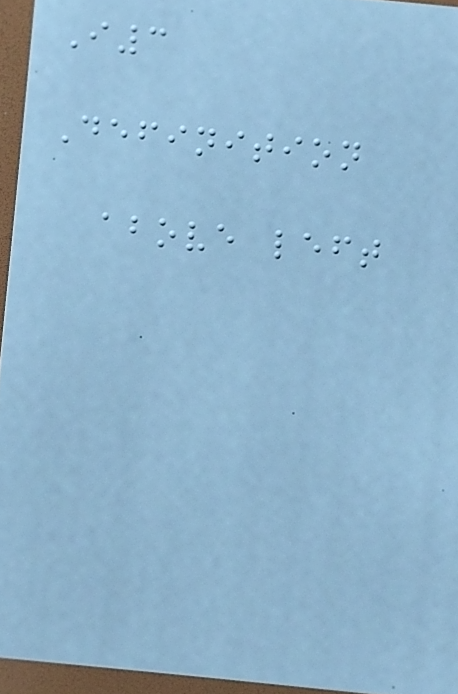I3
Definition
above left
